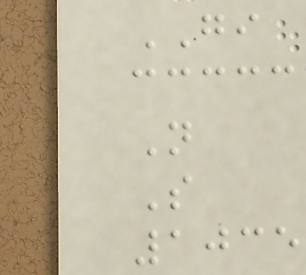GI
N
S
1035
